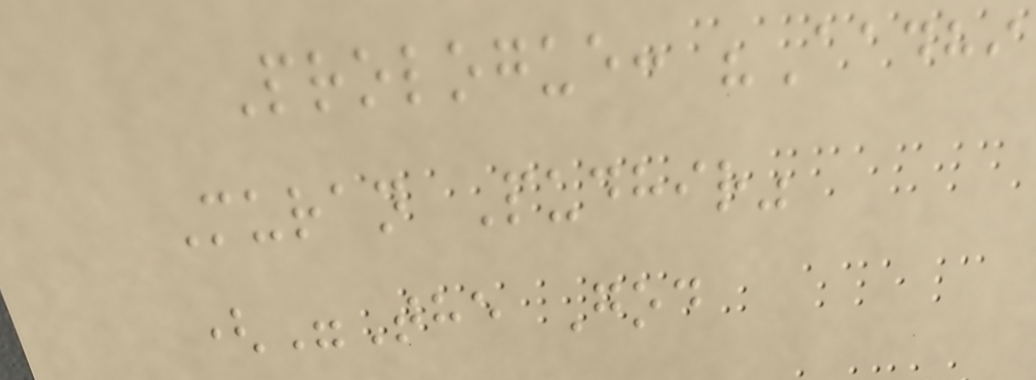Prologue: "Aadhi
Muran Pudhir"
("The God
